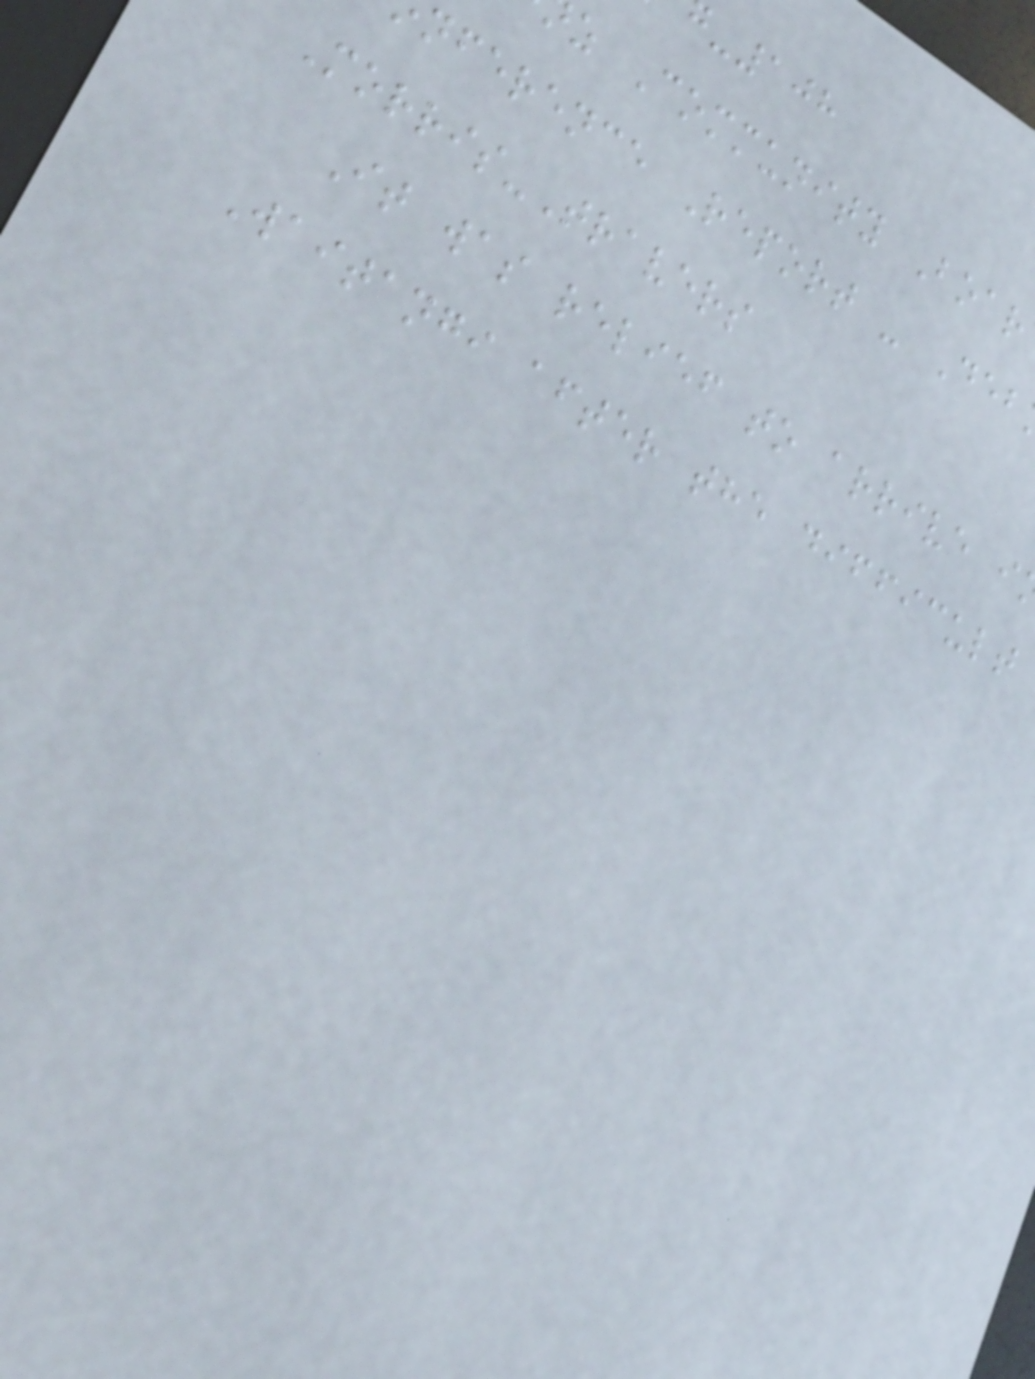-108
z Community Boar
nference Report - Deb
Morris-Travers
It was relief to arrive i
Waitangi after the difficult
